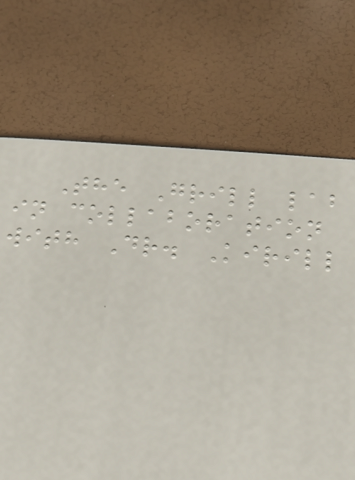The Grill lab
in collaboration
with Dr. Kirill
